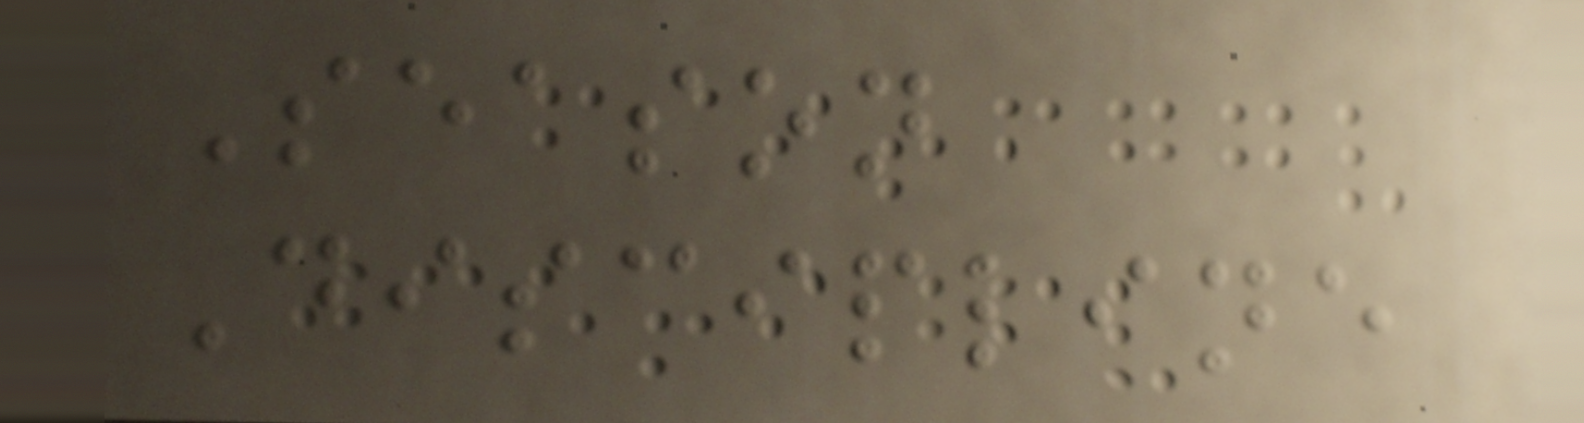Season
Discipline
